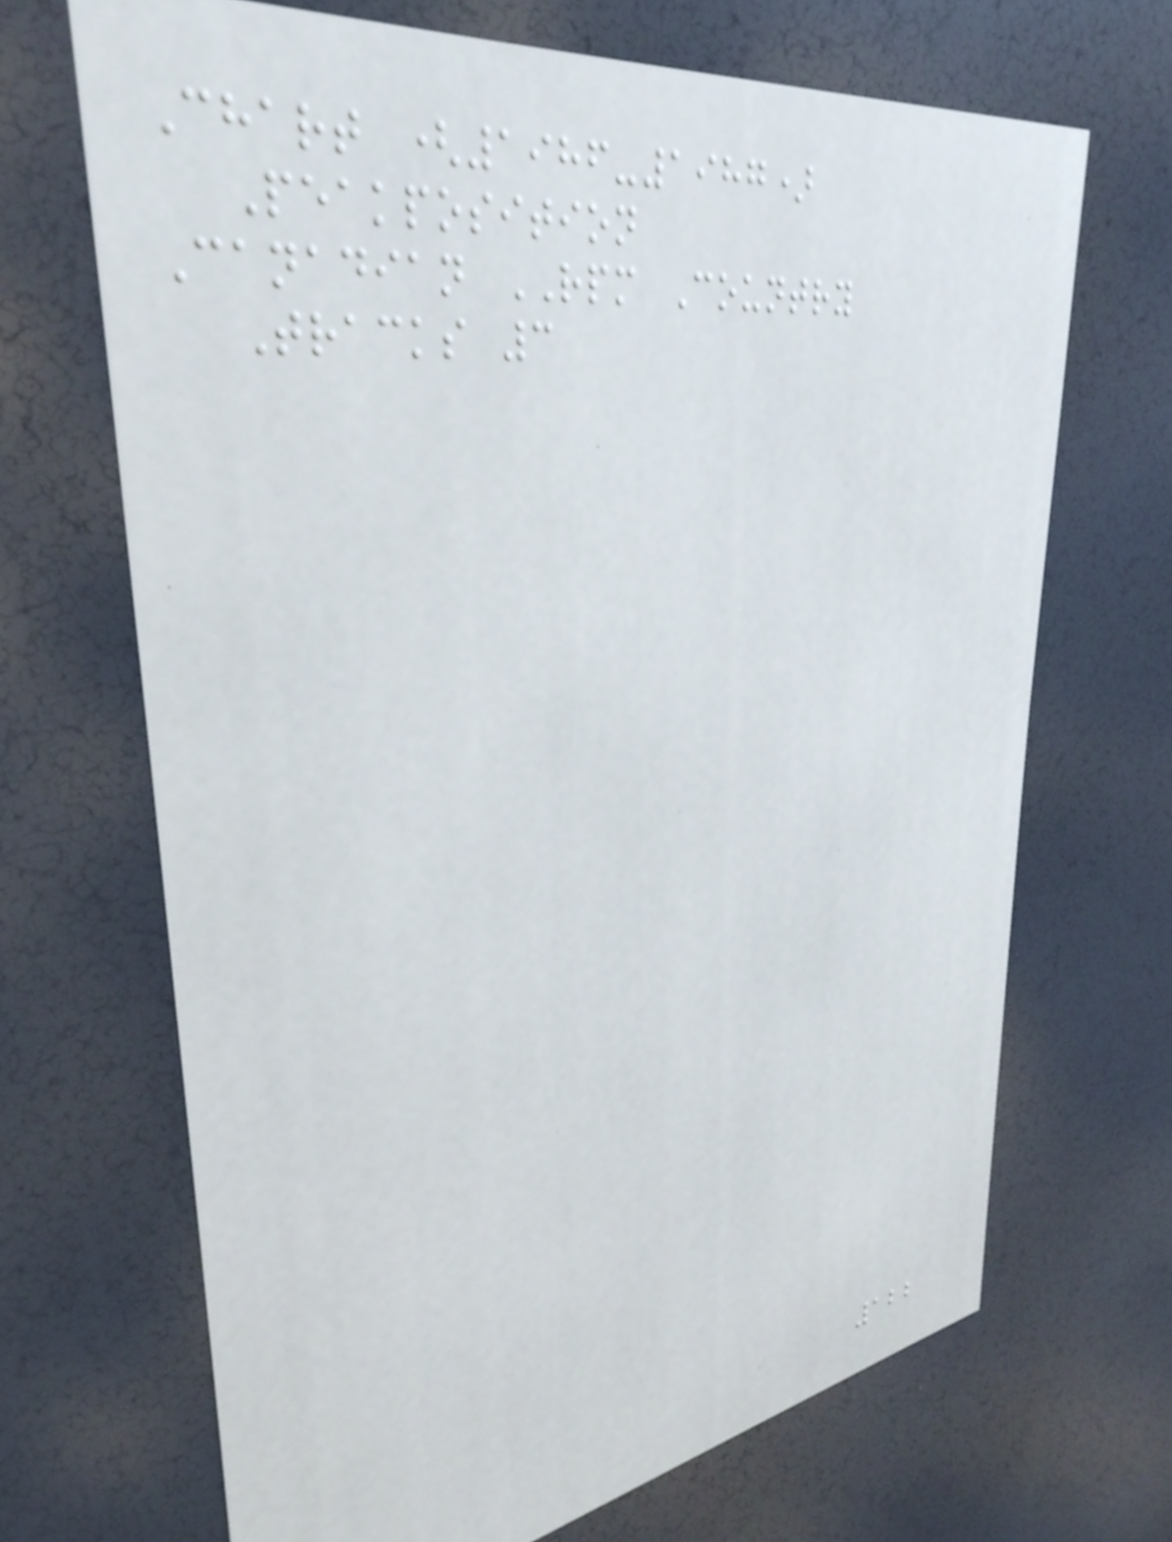Chart (1986-1987)
Peakposition
Canadian RPM Country
Tracks 3
122
